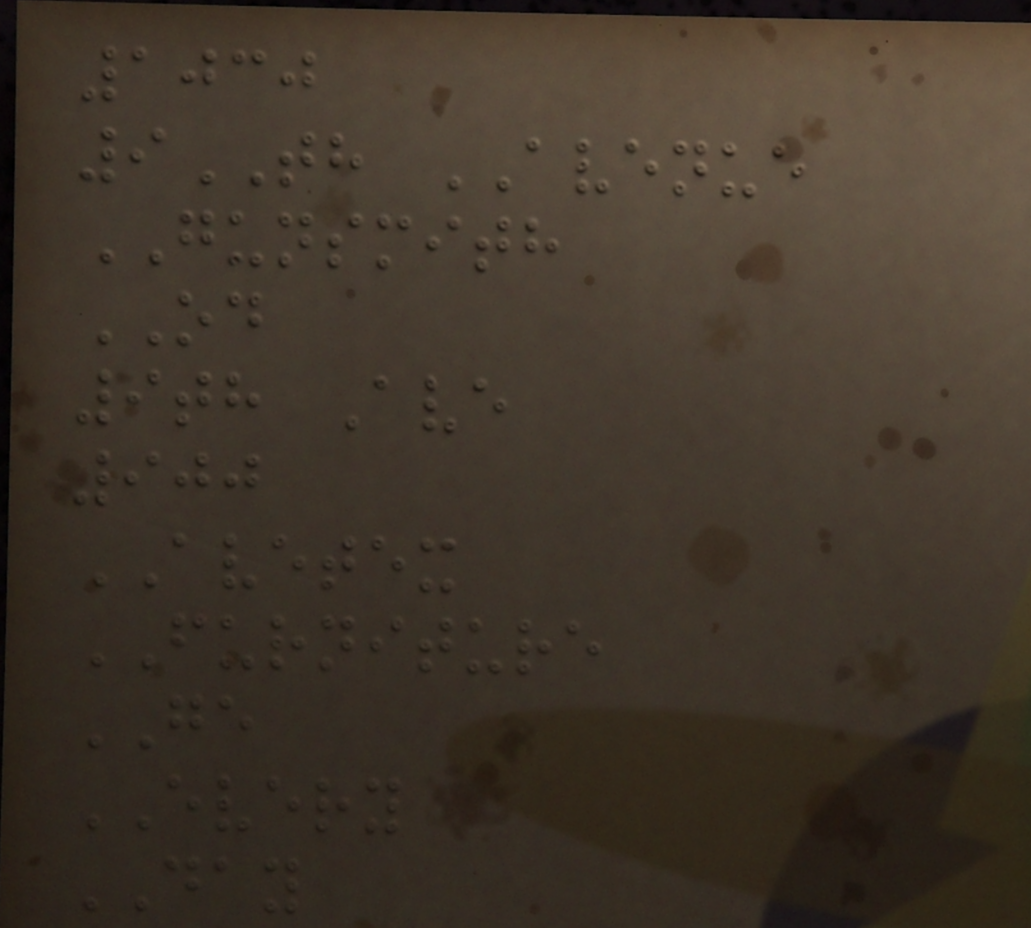1030
9TH AVENUE
GUNSMITH
OD
9th Ave
900
AVETEX
FURNITURE
GE
EVERY
DAY
